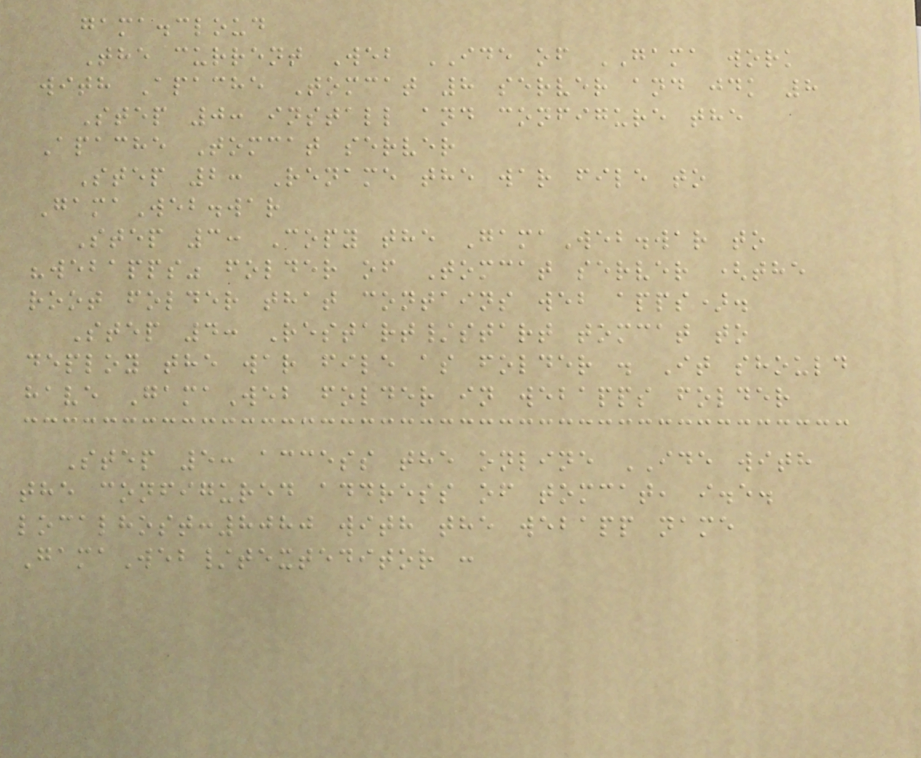gama.cloud
The current Web IDE of GAMA work
with Apache Tomcat 8 server and jdk 8
Step 0: install and configure the
Apache Tomcat server
Step 2: Rename the war file to
GamaWeb.war
Step 3: Copy the GamaWeb.war to
"webapps" folder of Tomcat server (the
root folder that contains web apps).
Step 4: Restart/start tomcat to
deploy the war file as folder . It should
have GamaWeb folder in webapps folder
Step 5: access the online IDE with
the configured address of tomcat, i.e.
localhost:8080 with the webapp name
GamaWeb/texteditor :
